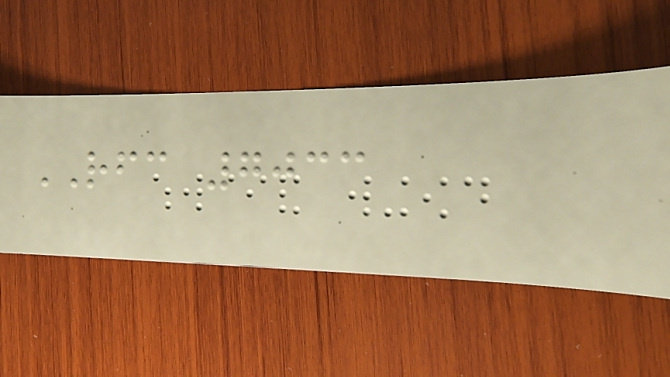RFC 7033
